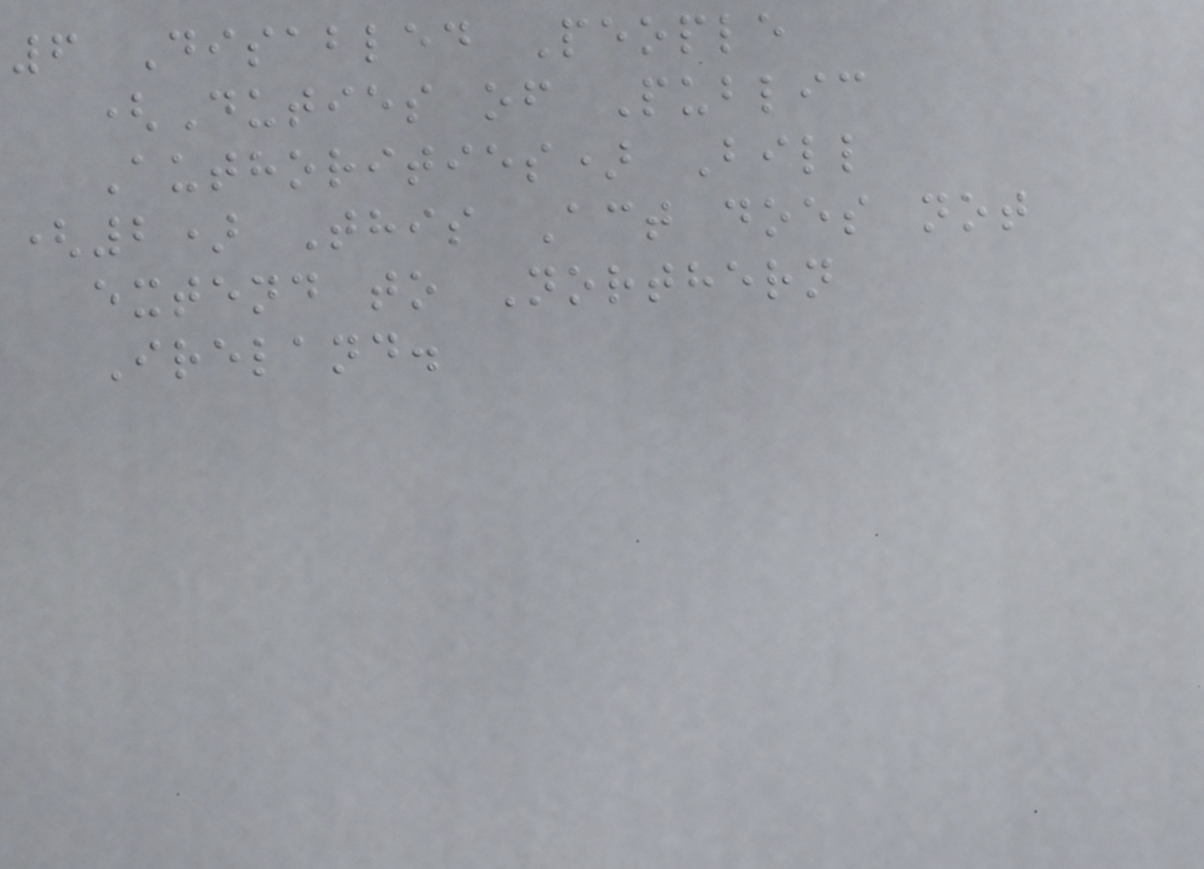6 Disabled People
(Duties of Public
Authorities) Bill
(2) This Act does not
extend to Northern
Ireland.
